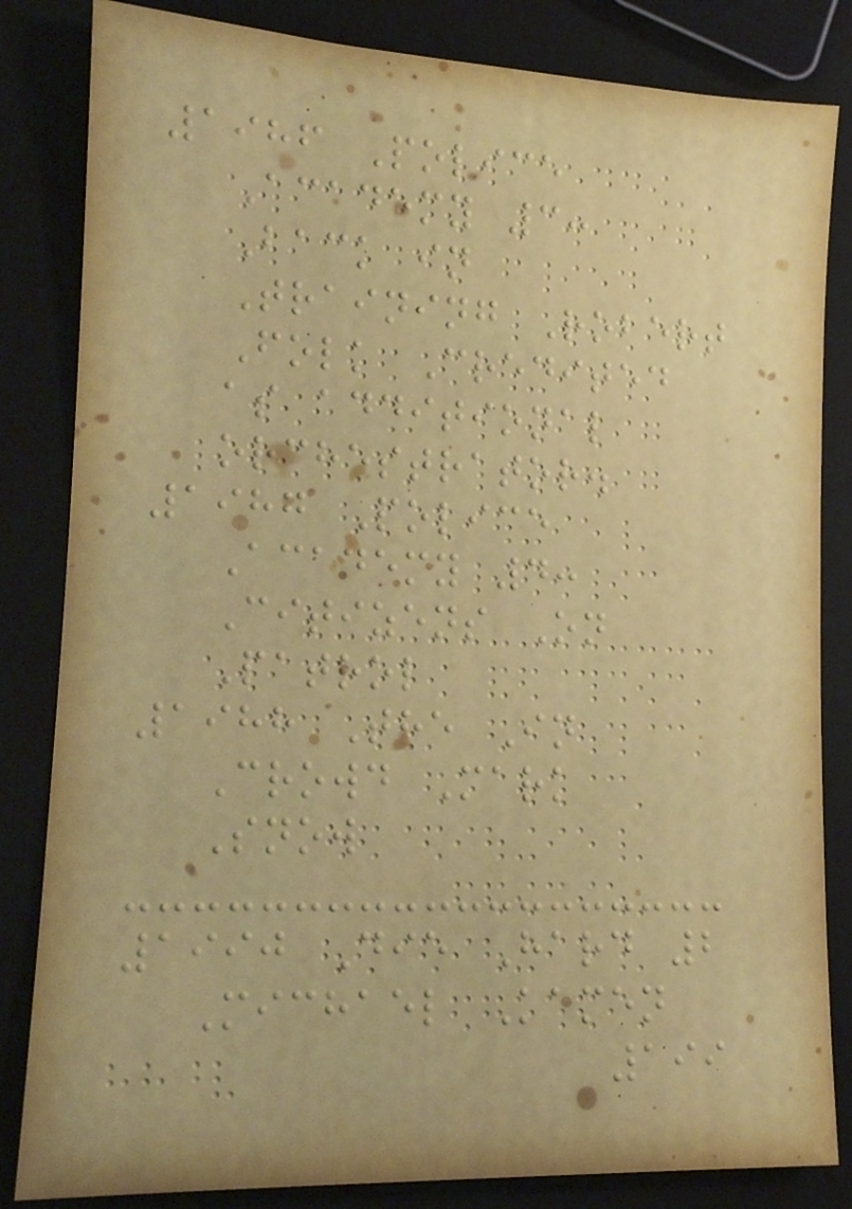1986 Police
Academy 3:
Back in
Training Robert
Folk Credited
as additional
orchestrator.
1987 Police
Academy 4:
Citizens On
Patrol
1988 The In
Crowd Mark
Snow
1990 Die Hard 2
Michael Kamen
199
